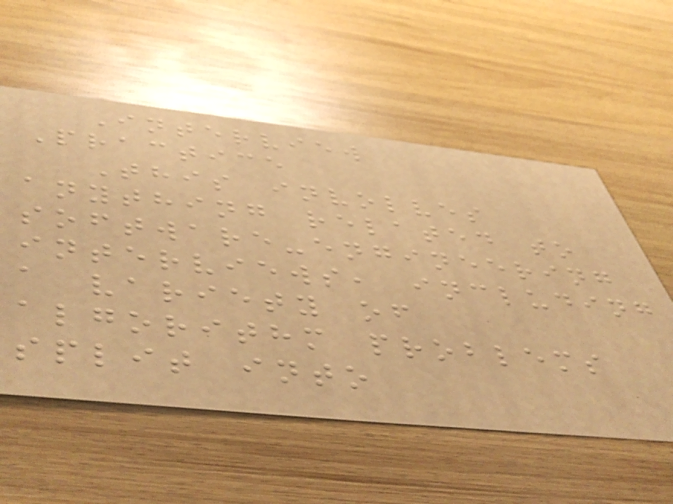Interview
Practice
This involves
anything related to
software-engineering
interviews, including
a variety of
algorithm problems
split into
